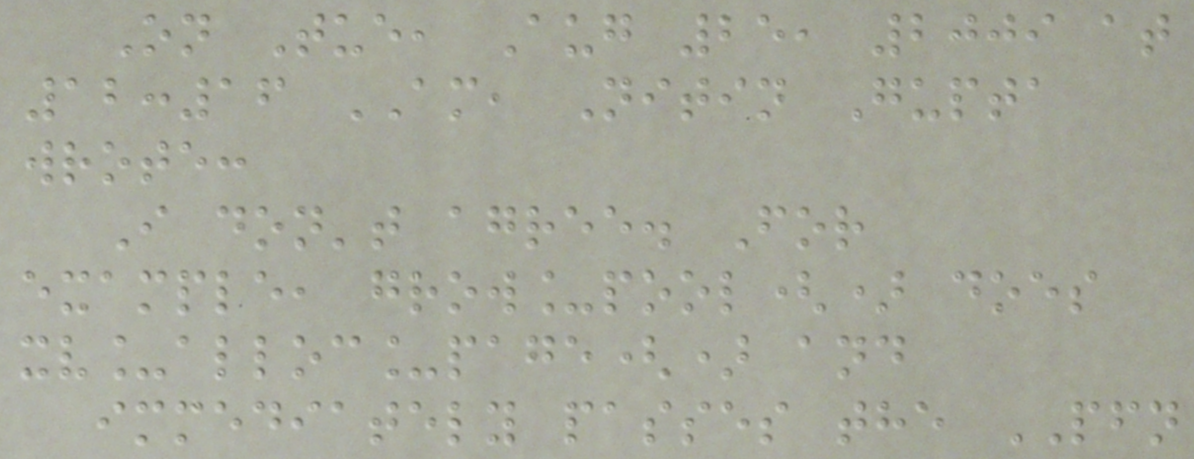On Tue, Aug 25, 2009 at
12:16 AM, Nitin Gupta
wrote:
I don't agree. For
example, grow_pool() does
xv_alloc_page() and
immediately passes the PFN
